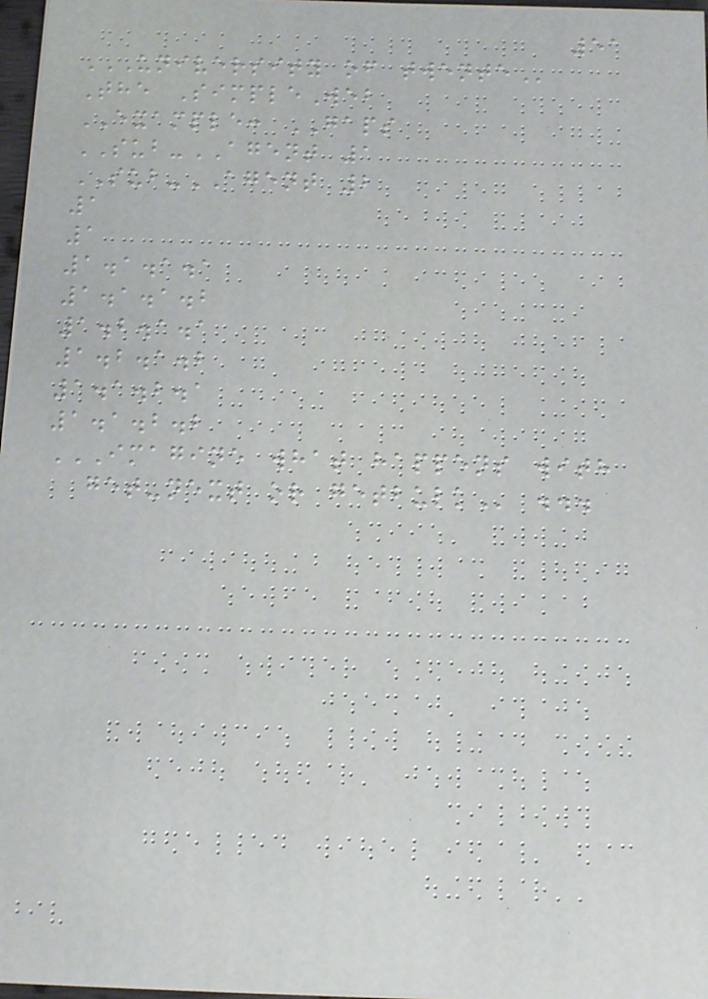51
UNIVERSITY OF TWENTE
The SimpleWeb
EXAMPLE: GAPS
SUB-AGENT 1
SUB-AGENT 2
1
1
1.1.1.1
1.1.1.2
1.2.1.1
1.2.1.2
1.1.2.1
1.1.2.2
IMAGINE WHAT HAPPENS WITH
GET-NEXT OR GETBULK ...
